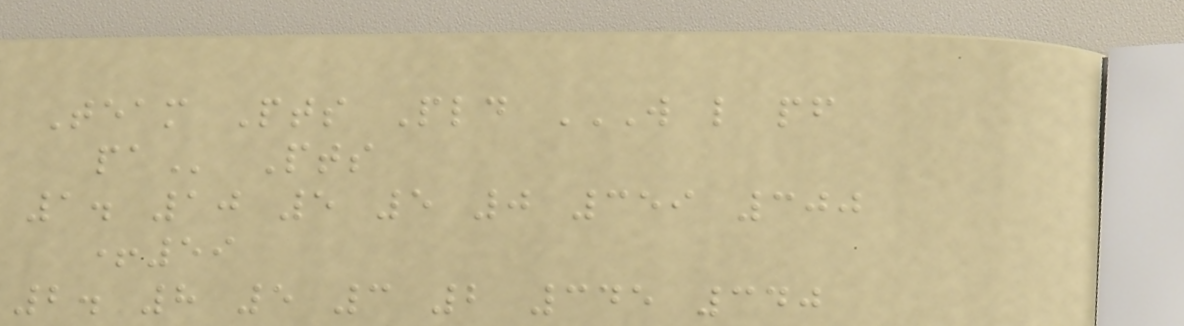Team Pts Pld W L PF
PA Pts
1. 10 5 5 0 359 300
+59
2. 8 5 3 2 345 340
